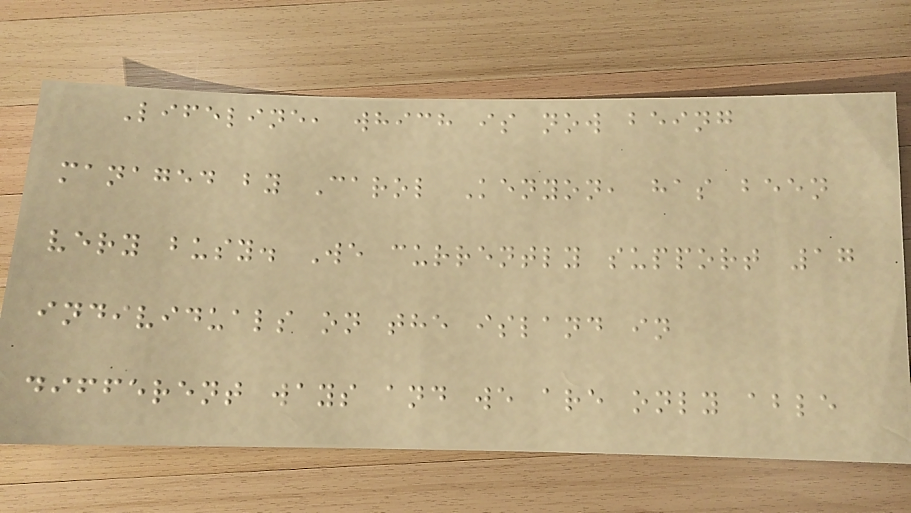Lifeline, which is now being
managed by Carol Kenyon, has been
very busy. We currently support 17
individuals on the island in
different ways and we are only able
